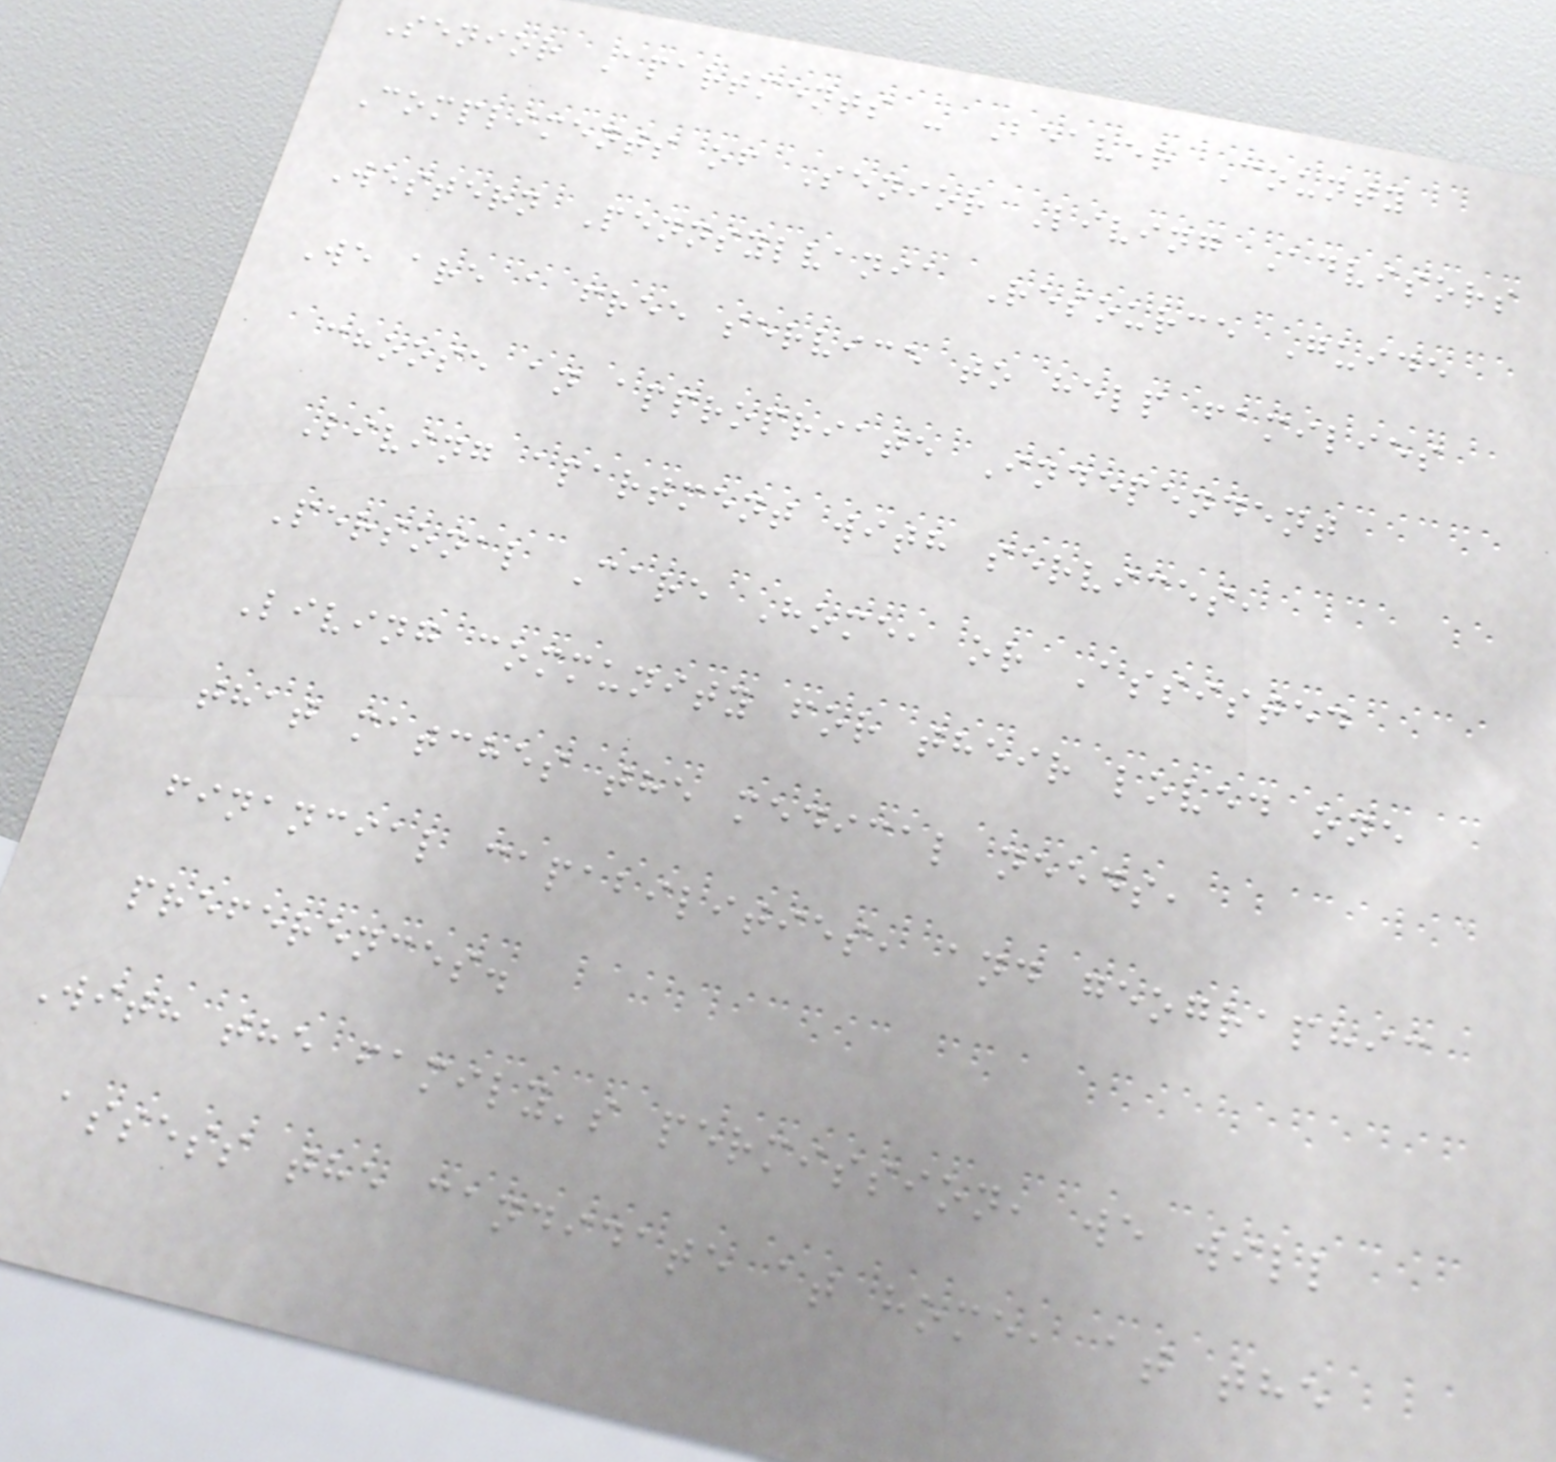Senior Apartments - Beaver County
Compliments of Senior Living Advisors
Western Pennsylvania Resource Guide
We are a free service to help families
choose an appropriate Independent
Living apartment with services,
Personal Care Home, or Assisted
Living community for their loved one
that matches the medical needs,
financial capabilities, and geographic
preferences.
With the family's permission, we will
assess the candidate at home, at the
